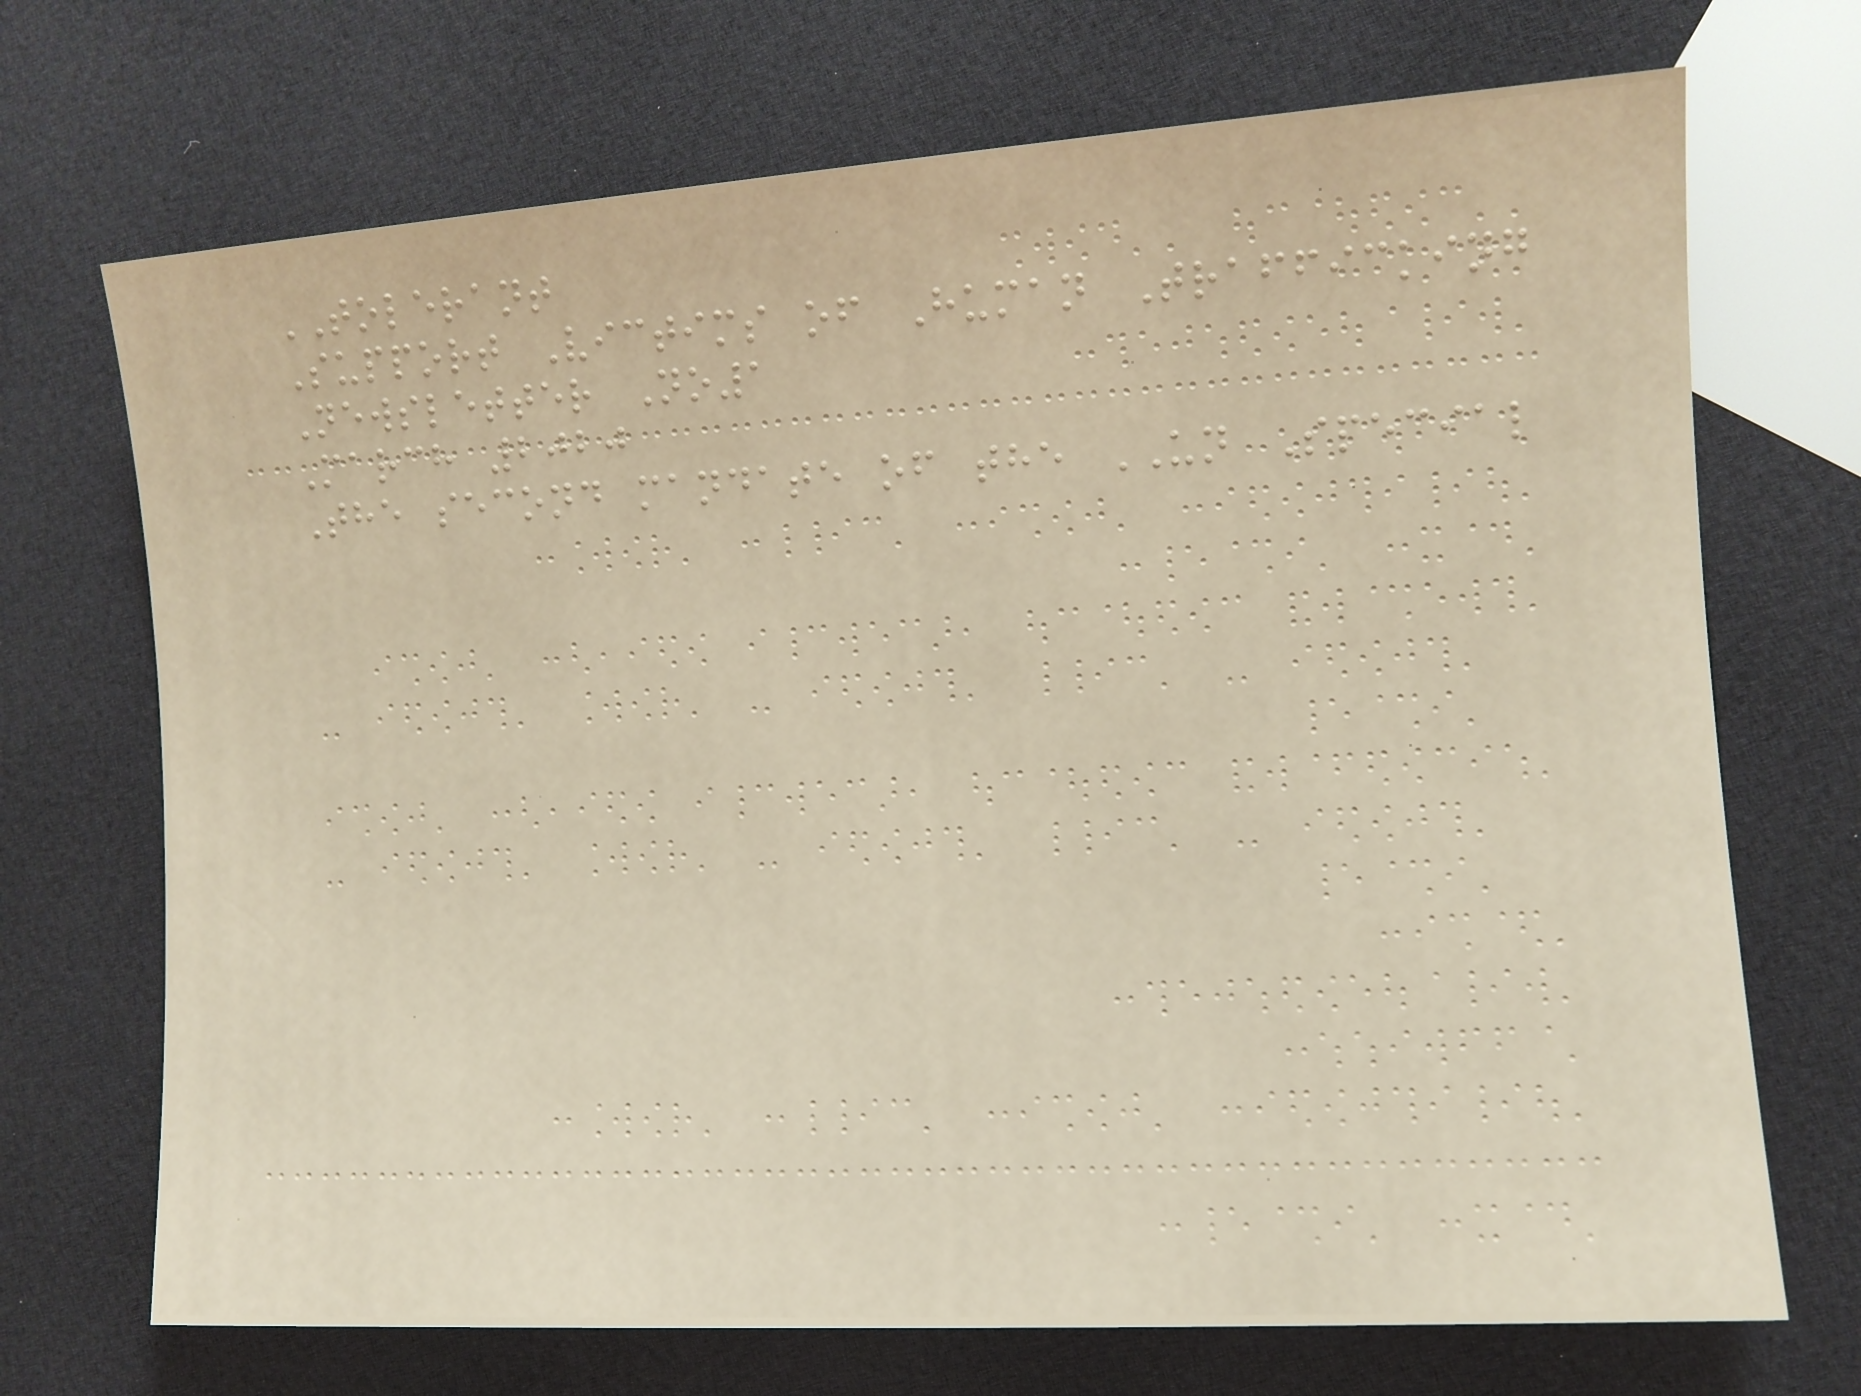TOLERANT
Support Victims of Human Trafficking
Newsletter No1
March 2020
The second mandate of the UN Special
